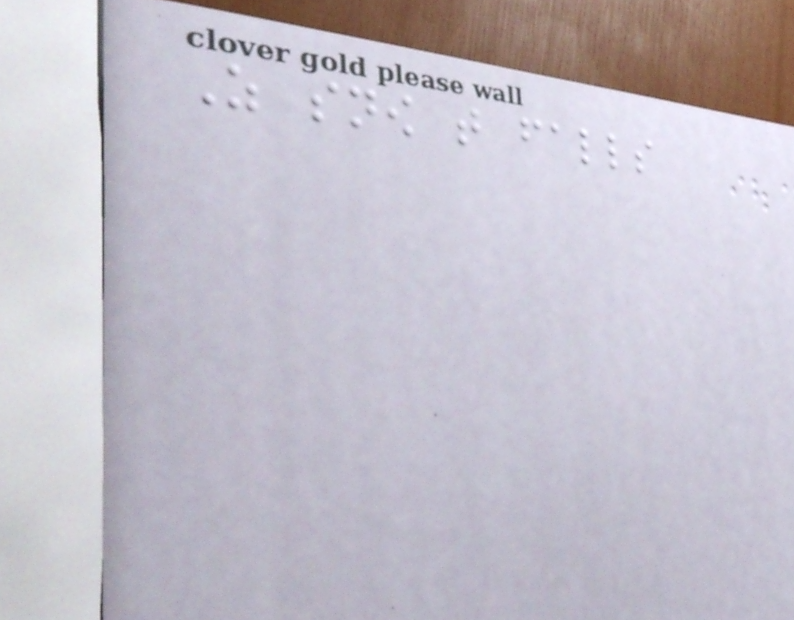As snow that falls
